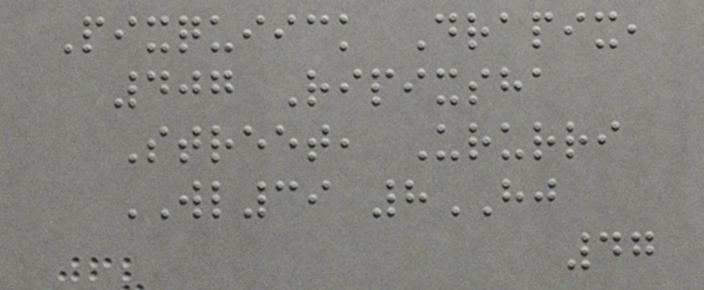Pixquiick Drapix,
407 Ripixsha
Street, Ururri
WL39 8HJ
47
